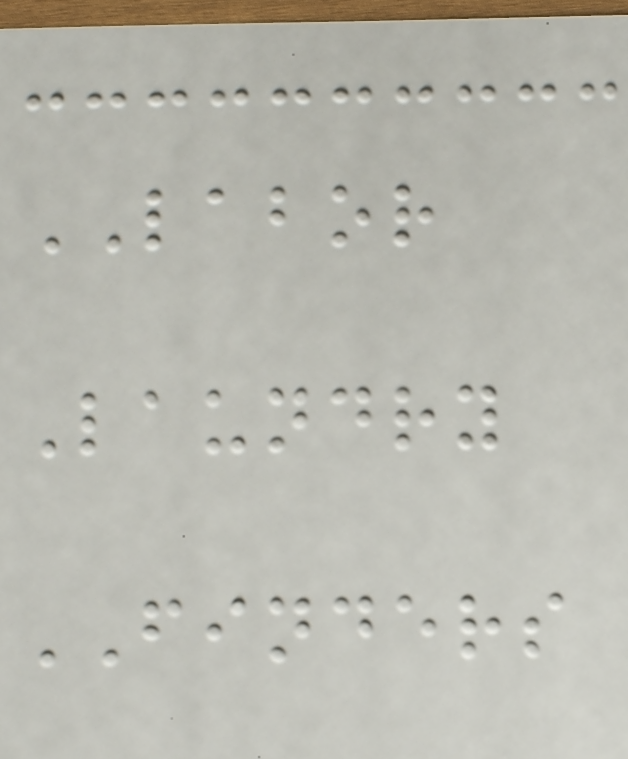LABOR
Laundry
FINDERS
